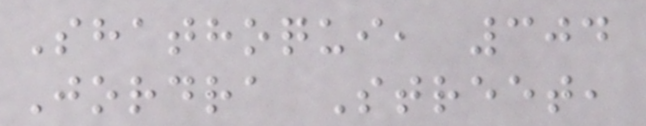Shathoqui, 304
Jordra Street,
